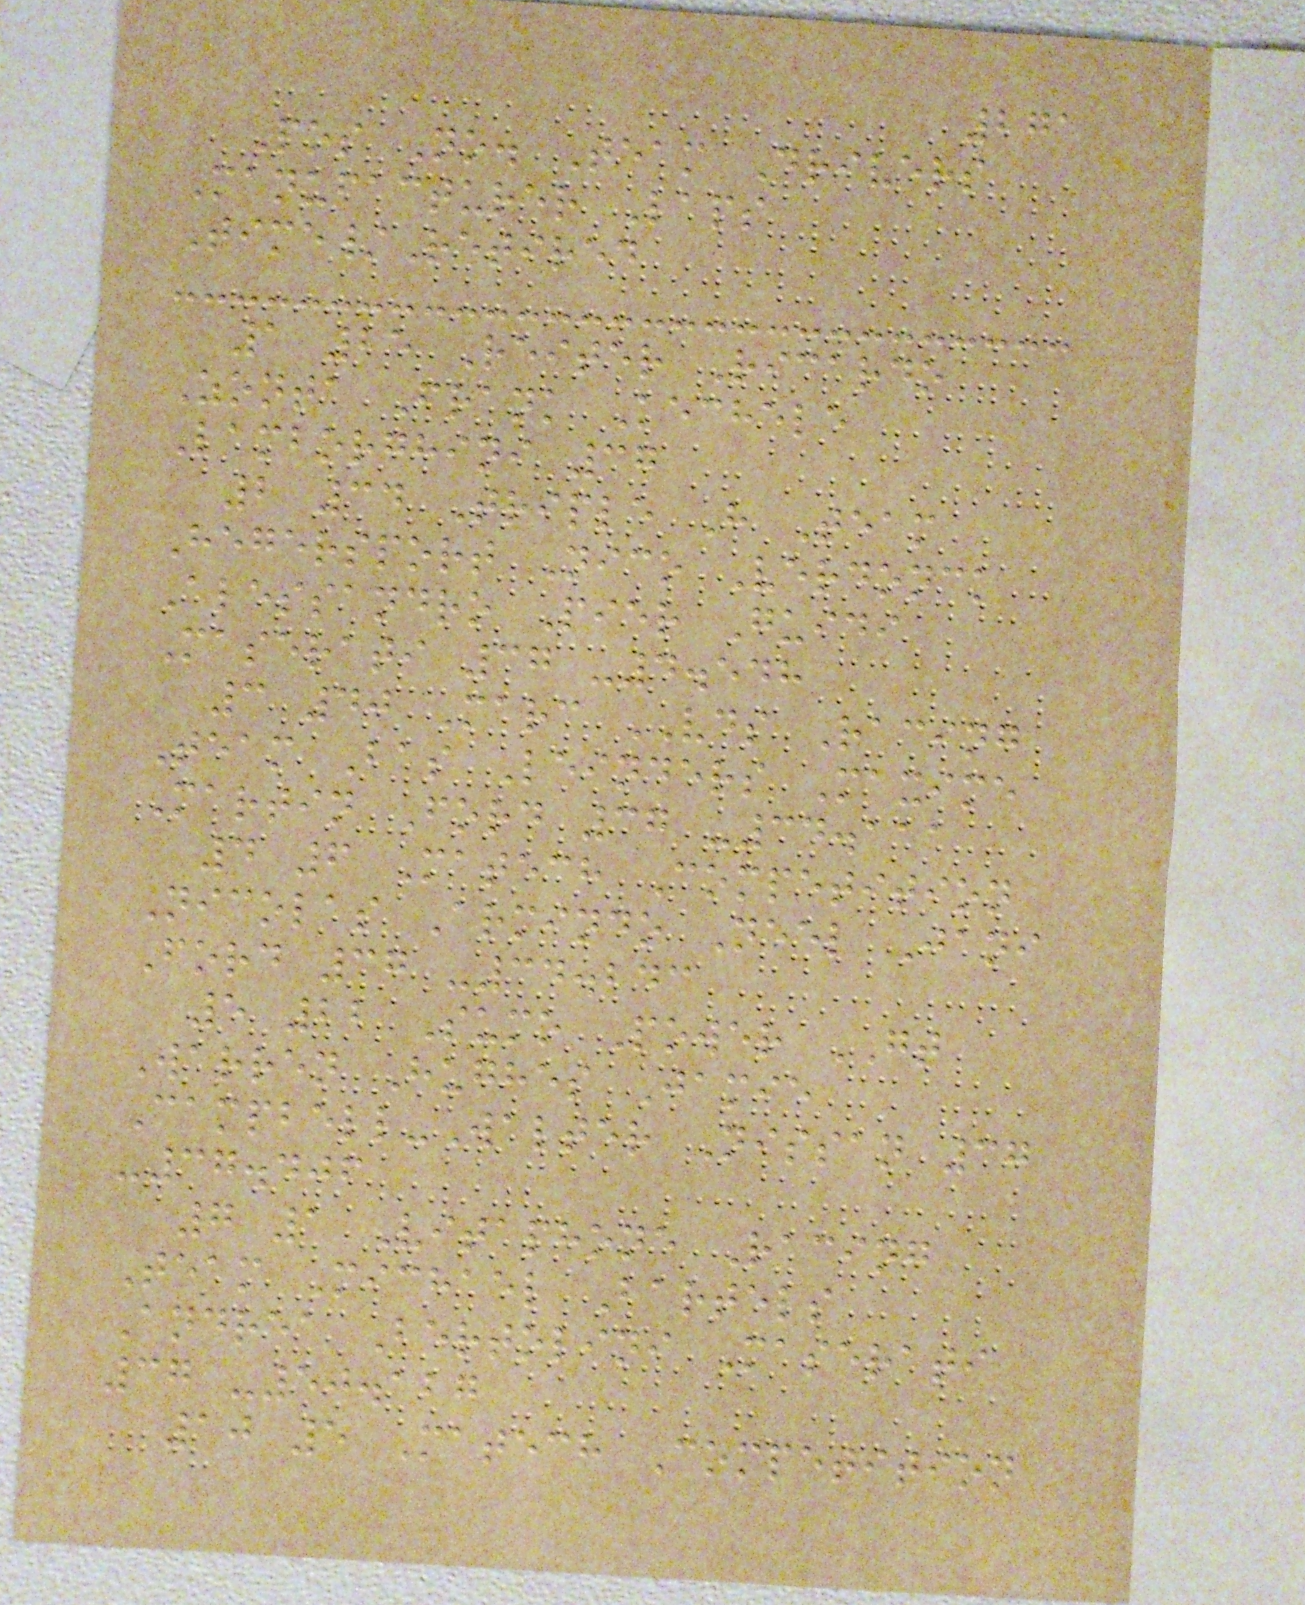271
Pos No. Team Drivers
Manufacturer Laps
Time/Retired
1 25 Reiter Ricardo
Zonta Frank Kechele
Lamborghini 37
2 34 Triple H Team
Hegersport Nico Verdonck
Alessandro Pier Guidi
Maserati 37 -4.548
3 40 Marc VDS Racing
Team Bas Leinders Maxime
Martin Ford 37 -34.111
4 6 Matech Competition
Nicolas Armindo Neel Jani
Ford 37 -34.243
5 22 Sumo Power GT
Warren Hughes Jamie
Campbell-Walter Nissan 37
-37.406
7 1 Vitaphone Racing
Team Michael Bartels
Andrea Bertolini Maserati
37 -50.127
10 5 Matech Competition
